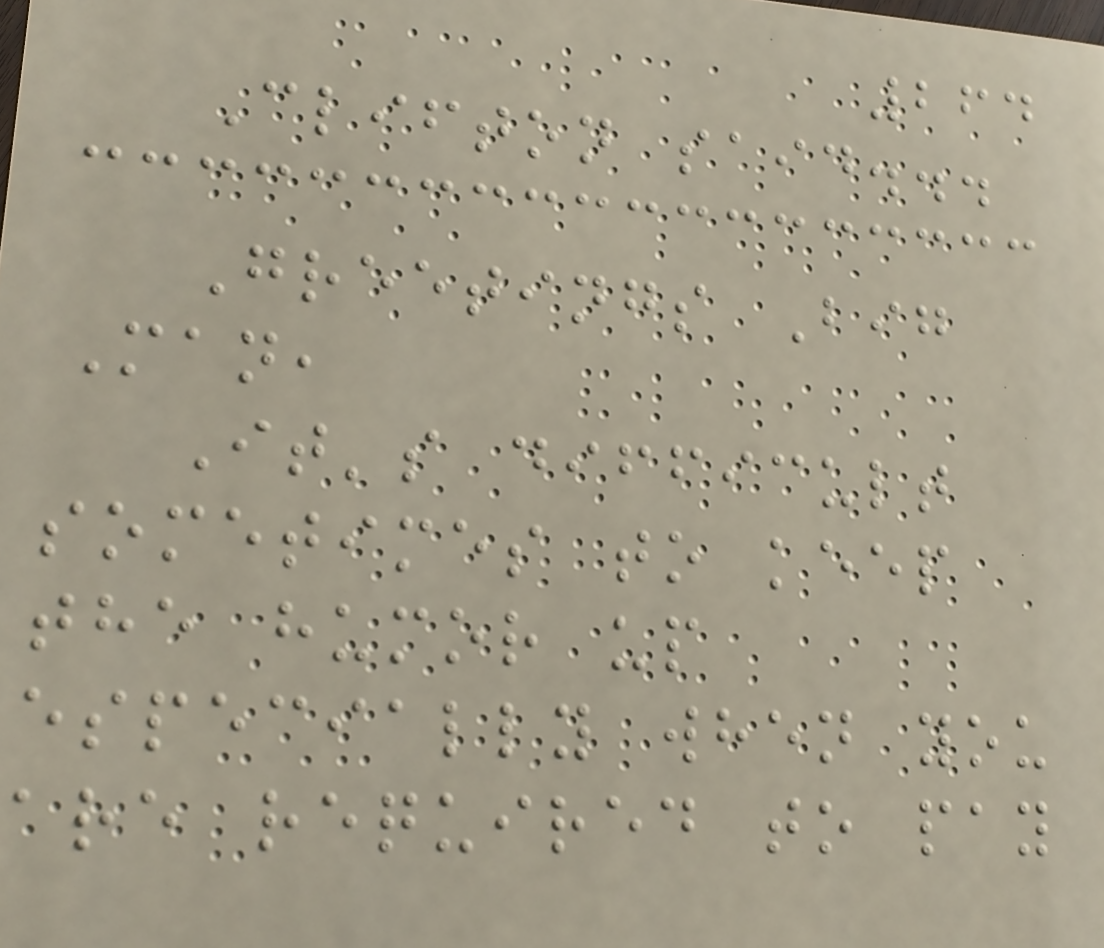264
Clifton said...
Greetings Big
Man,
It's difficult
sometimes to keep
the humor up
especially when you
are required to pay
